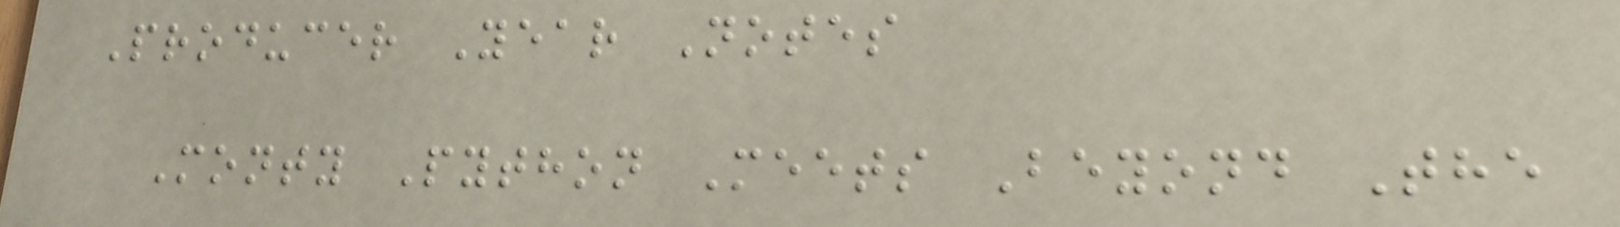Producer Year Notes
Monty Python Meets Beyond The
